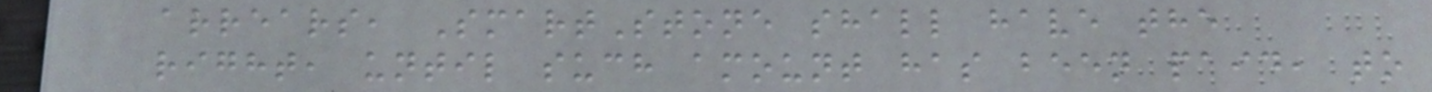arrears, SmartStone shall have the
right, until such amount has been paid, to
